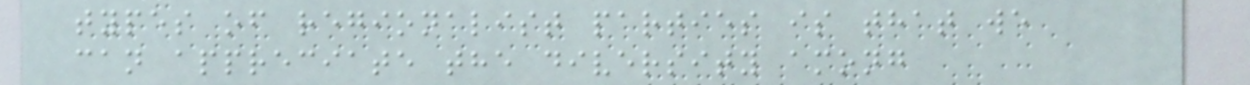types of regionalist parties is that we
can appreciate the diversity among
